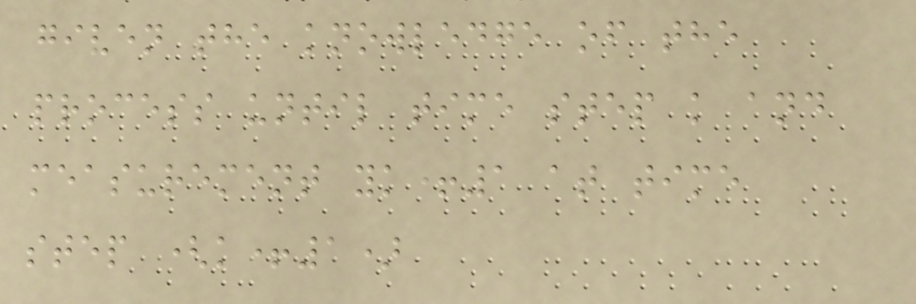given the knowledge of the
process until time step k and
measurement yk+1 at time
step (k+1)
